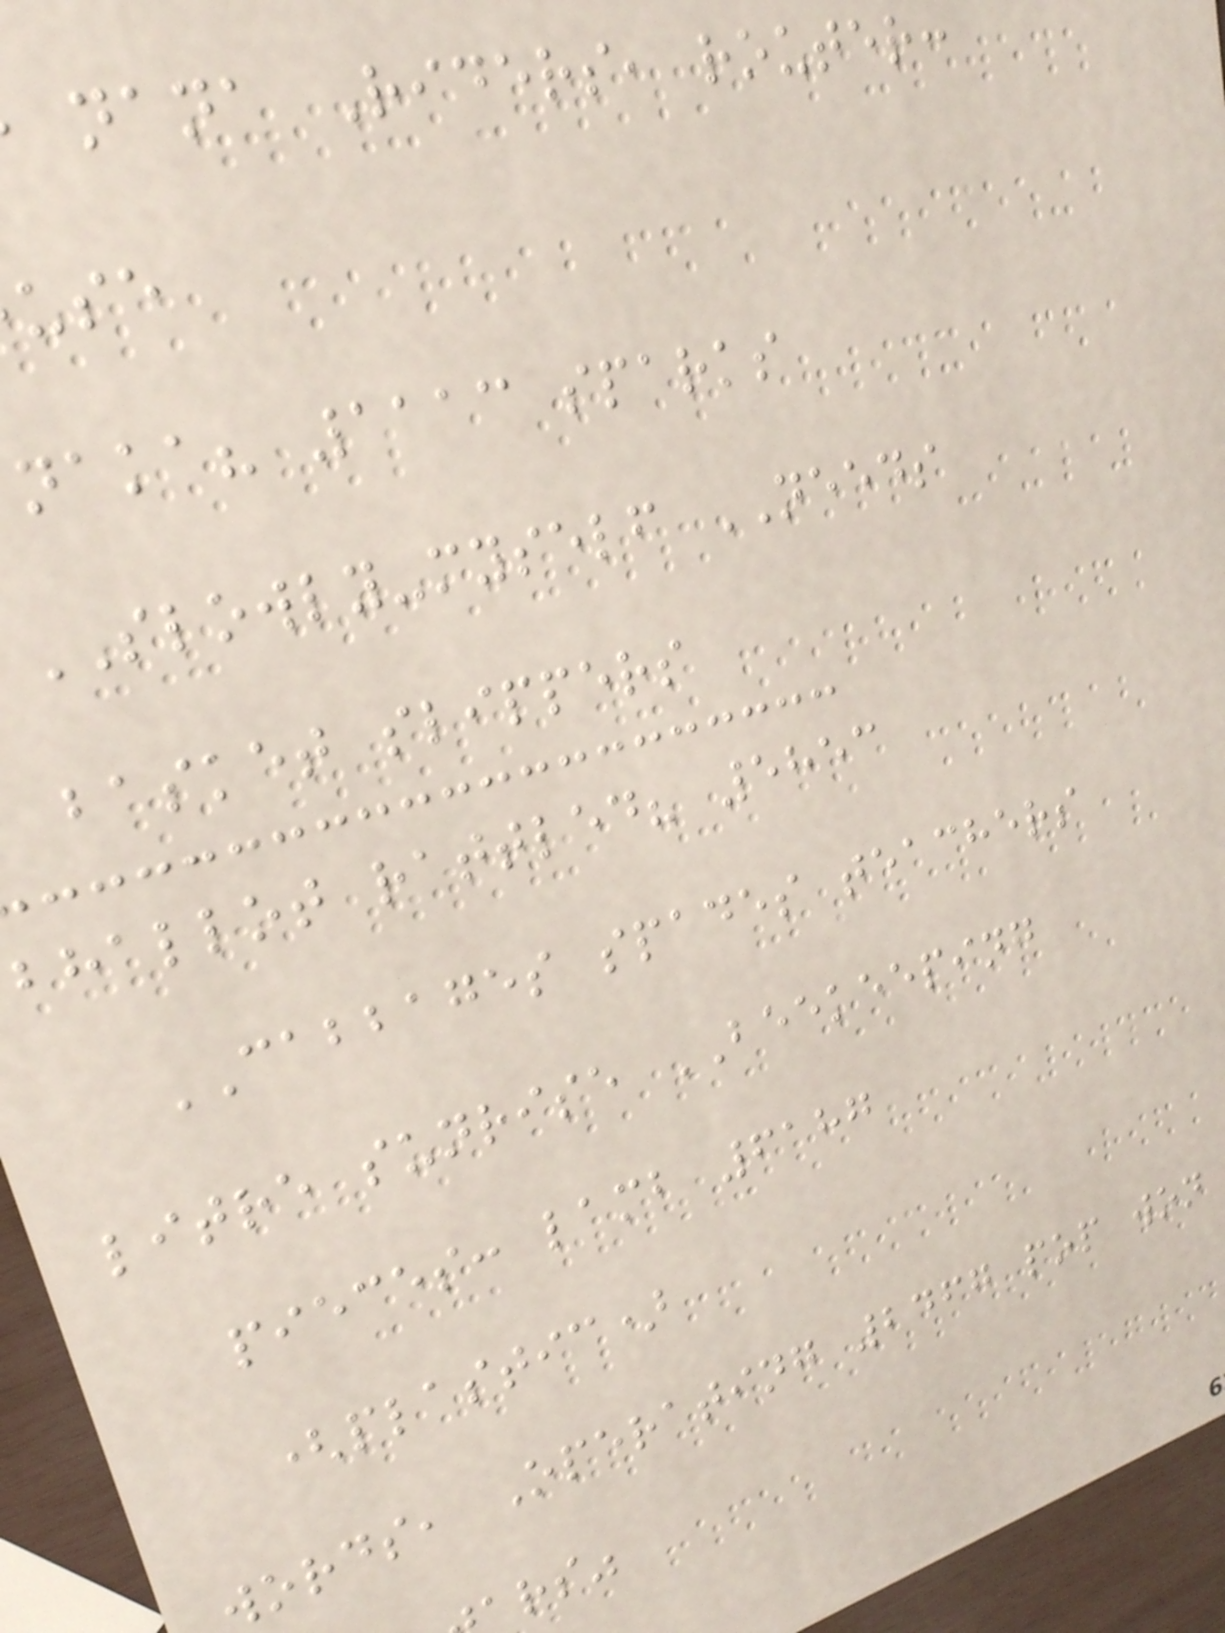nana Riders, router:
naka? 1113 sparks
SLOWLY-myself NEEDS
basket slippers
bhallot rattled? 5853
CABBAGES spades teachers
litre sunrise BEEKEEPING
pieces: lamb 6187
(plastic)
words, Operating 2467 pop won
